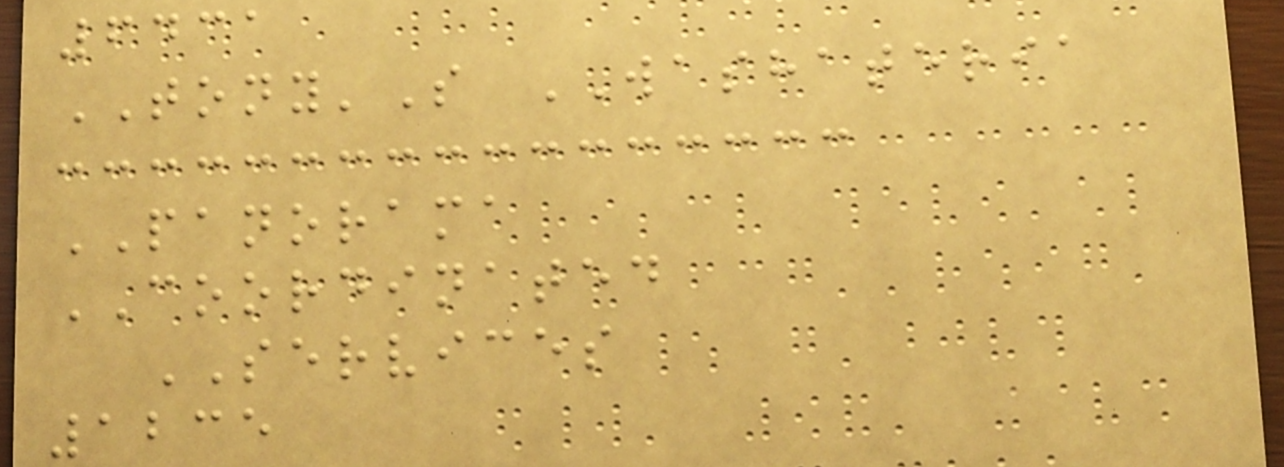6431
TONY'S WASHATERIA
PANORAMA
COORDINATED
SERVICES
1235
